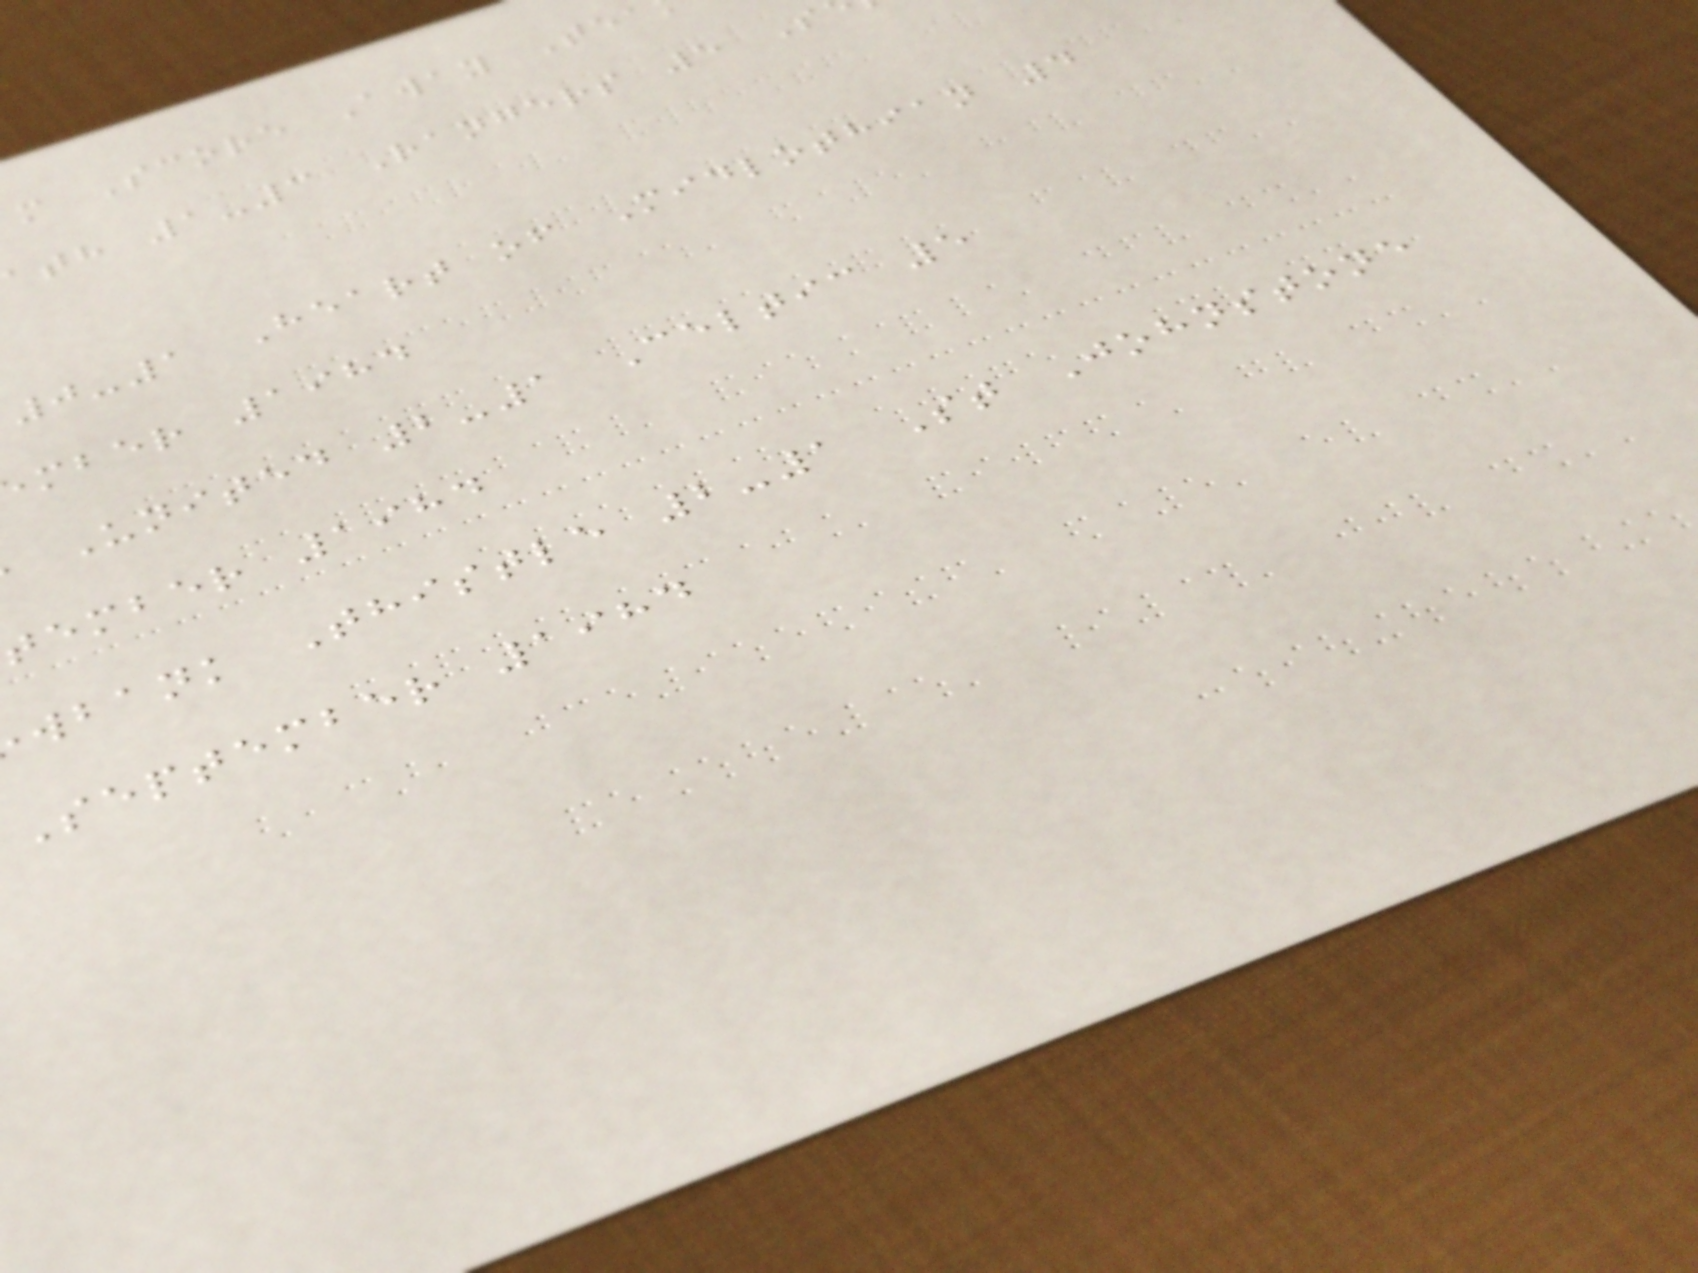m Score Away Tea
ath 1-3 Rangers 5 S
0-1 Heart of Midlothian 4
mber 1984
United 2-1 Celtic 5
tember 1984
wbank Thistle 2-1 St Johnstone
September 1984
